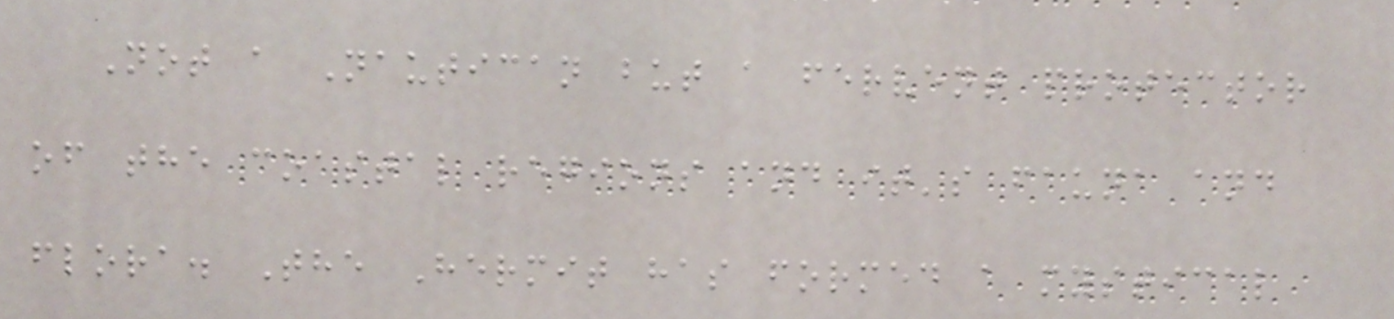Not a Nautican but a fervent protector
of the coastal regions and it's fauna and
flora. The Hermit has formed a mystical
